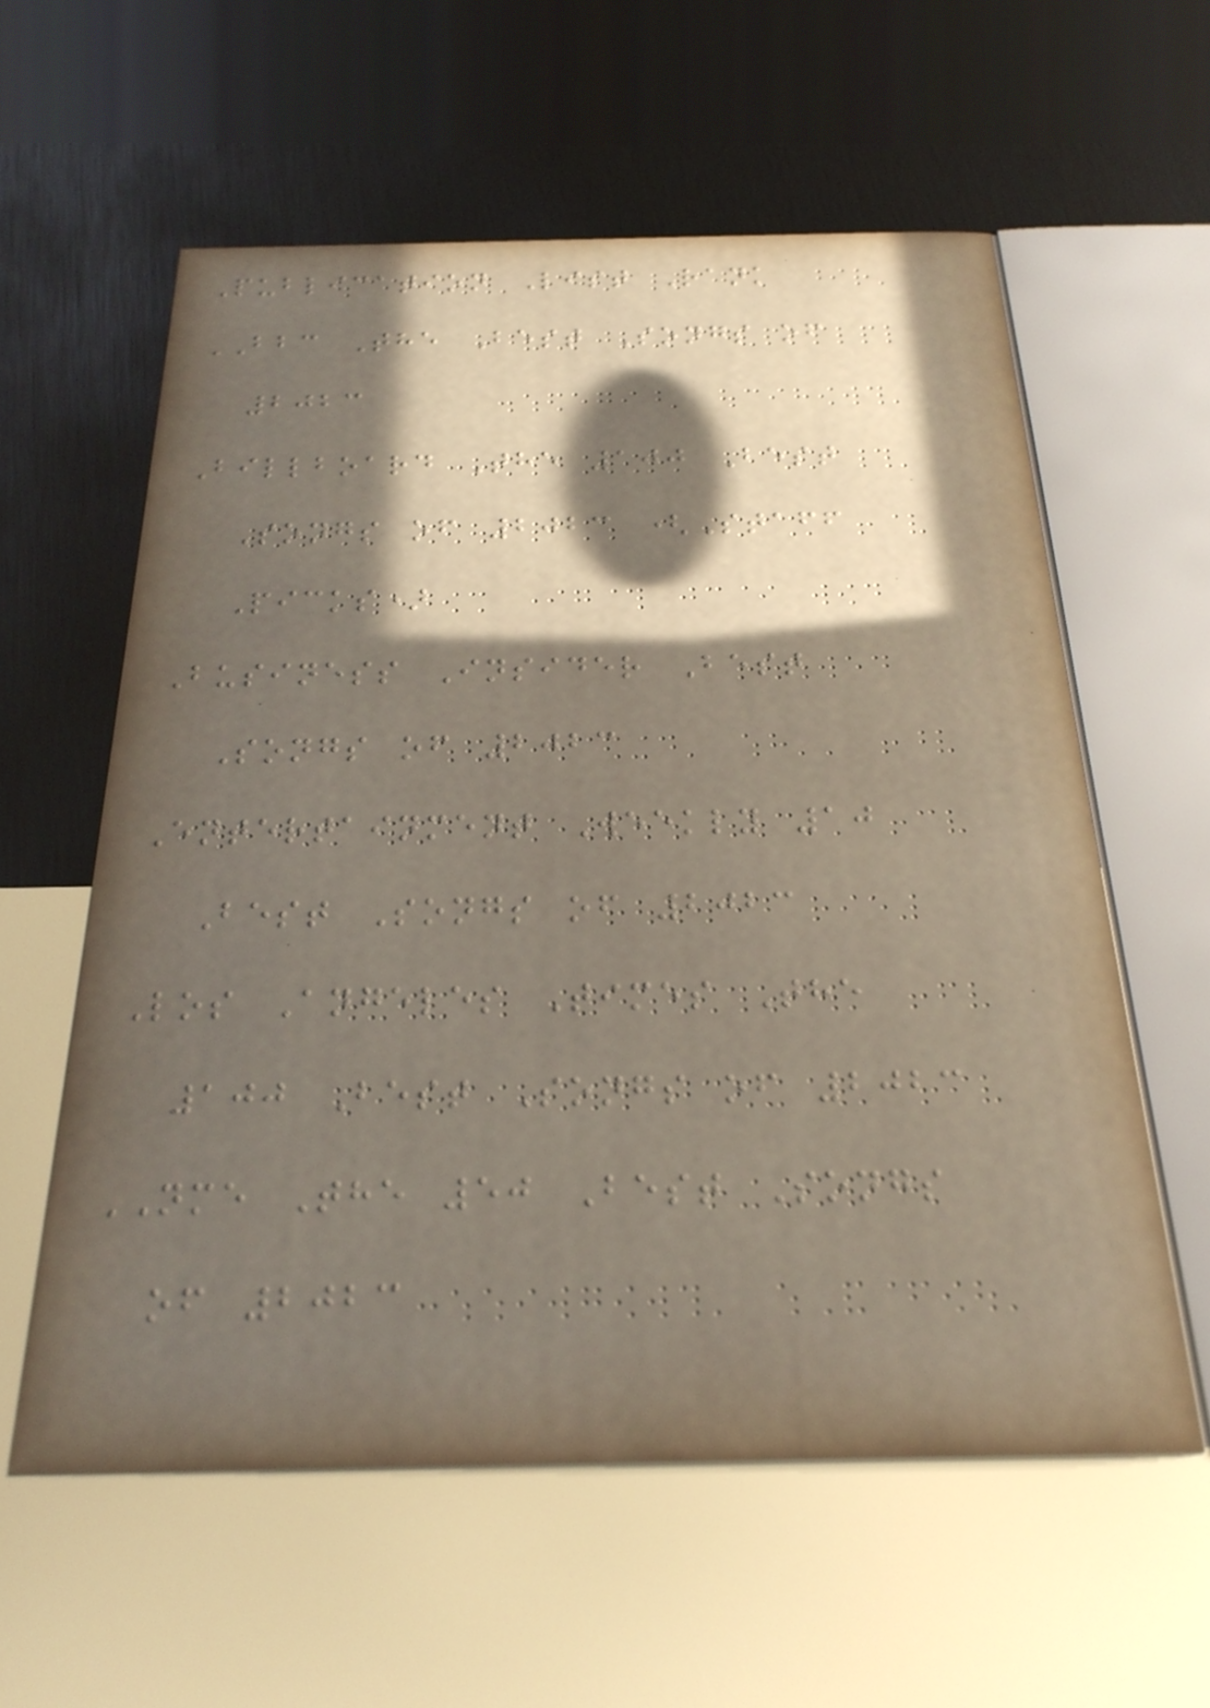Publication List Rank
BBC The Best Songs of
2023
Billboard The 100 Best
Songs of 2023 (Staff
Picks)
Business Insider Best
Songs of 2023
Entertainment Weekly 10
Best Songs of 2023
Los Angeles Times The
100 Best Songs of 2023
NME The 50 Best Songs
of 2023
